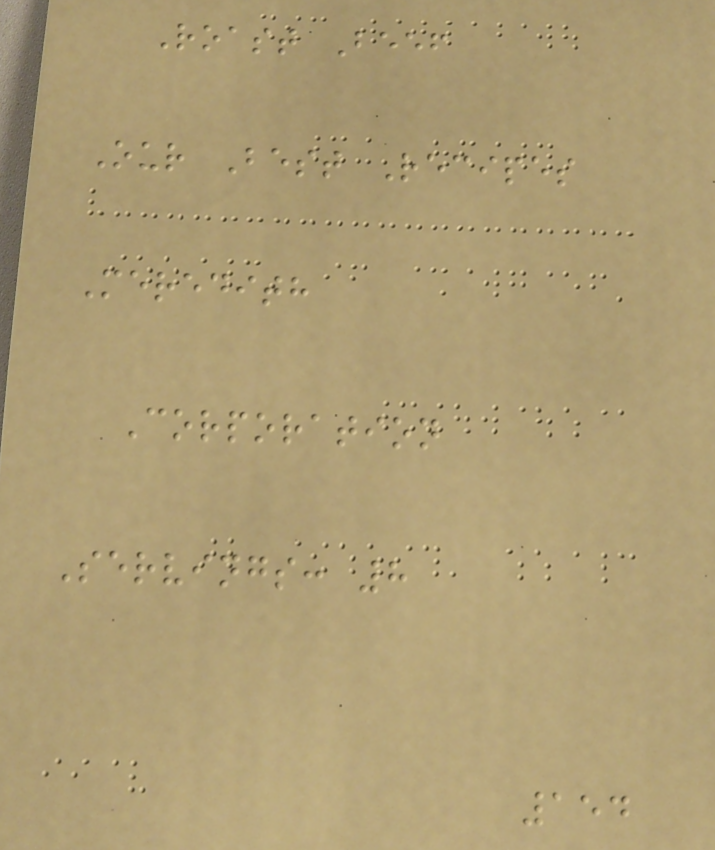Roast Beef
Our Best Recipes
Meredith
Corporation
Servings: 8
154
